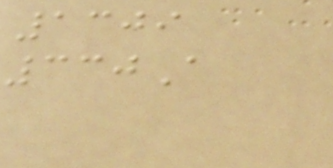1309
330A
